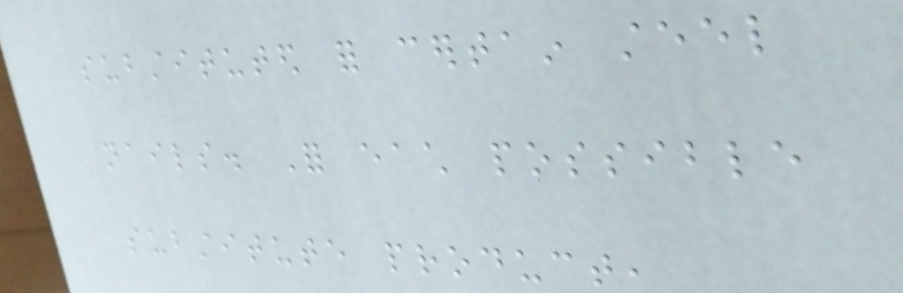substituted for certain steel
nails. For each possible
substitute product,
